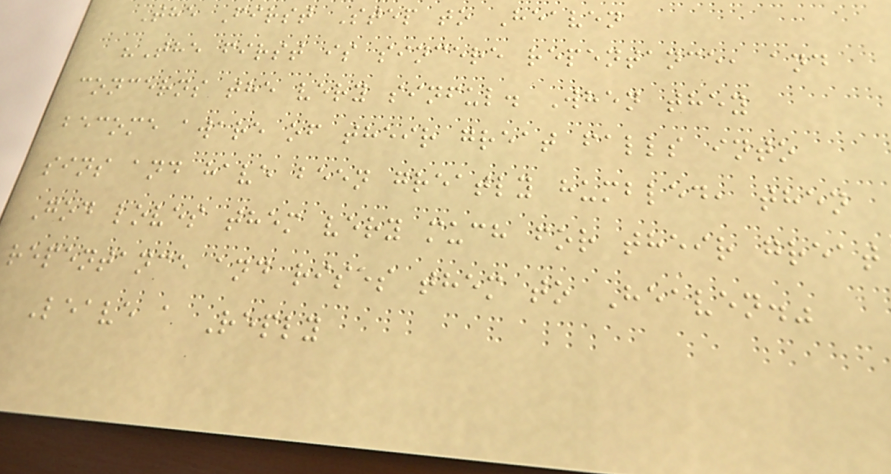The First Step to Heaven
"The first is sincere repentance, and
concerns the very sinful. When they
become aware of their great falls into
sins and have been greatly humbled, then
God loves them very much for their great
repentance and rises them to Heaven."
Leave a Reply
